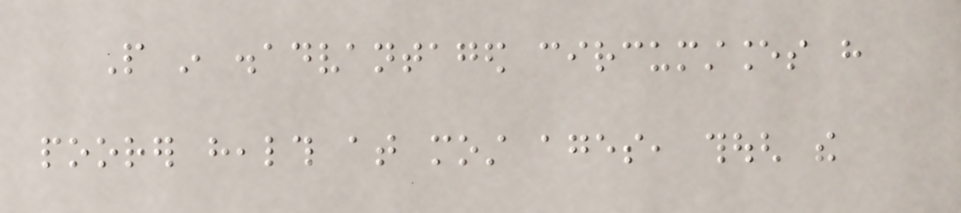People in disadvantaged circumstances have
poorer health at most ages, though the
